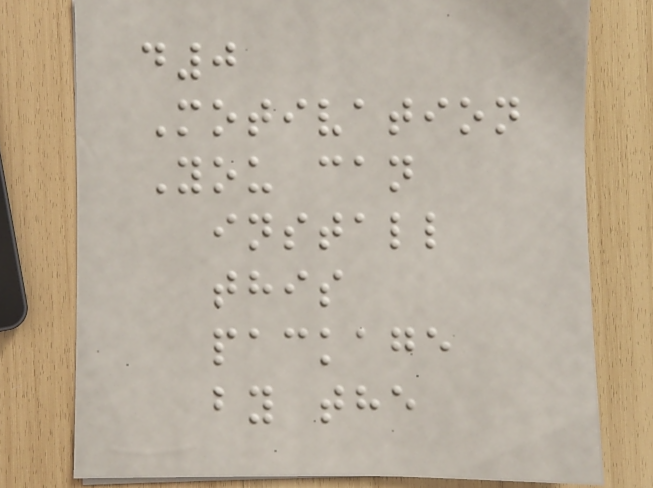d0
Motivation
You can
install
this
package
by the
